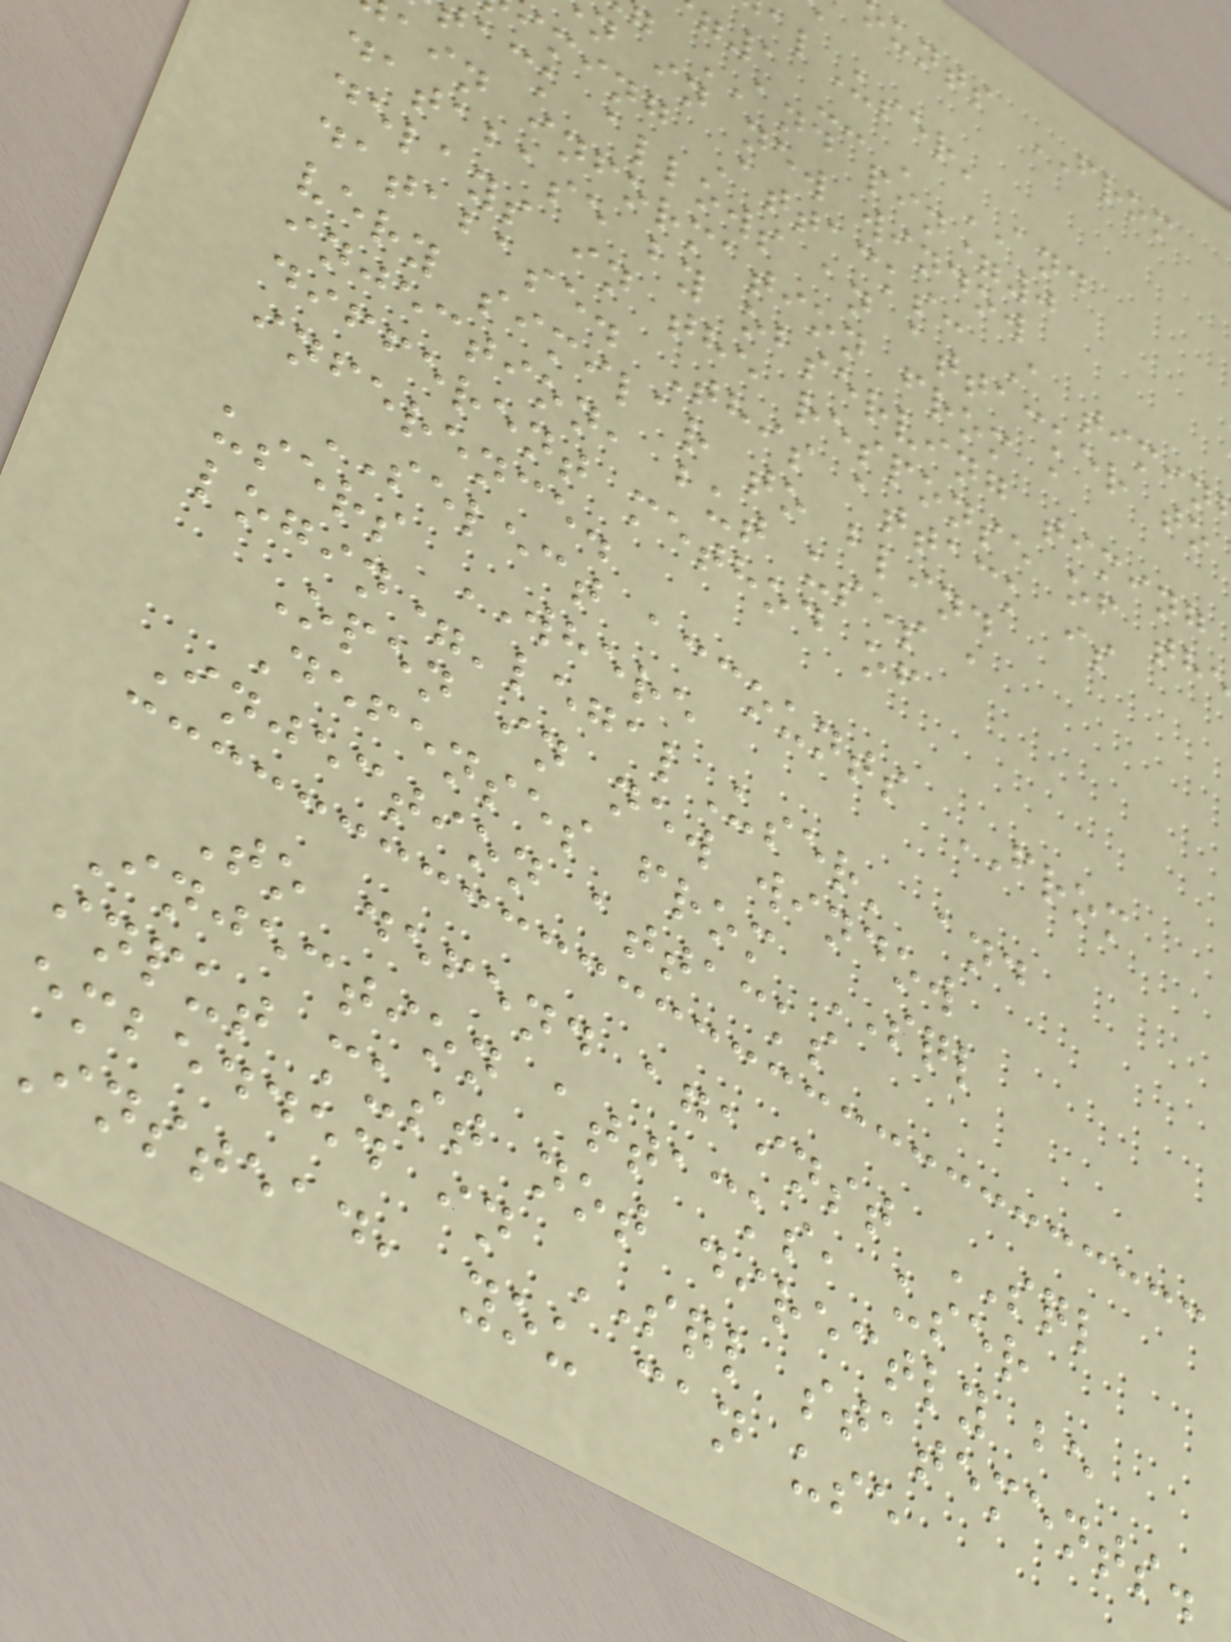unts FROM
alUser'
1 -- ' AND
AND pin=0
n in new window
iming Attacks: A timin
ack allows an attacker to
ain information from a
database by observing timing
delays in the response of th
database. This attack is
very similar to blind
injection, but uses a
different method of
inference.
SELECT accounts FROM
users WHERE
login='legalUser' and
Open in new window
Defenses from SQL
Injection attacks
To defend against SQL
Injection attacks, user
input must not directly be
embedded in SQL statements.
instead, you can use
